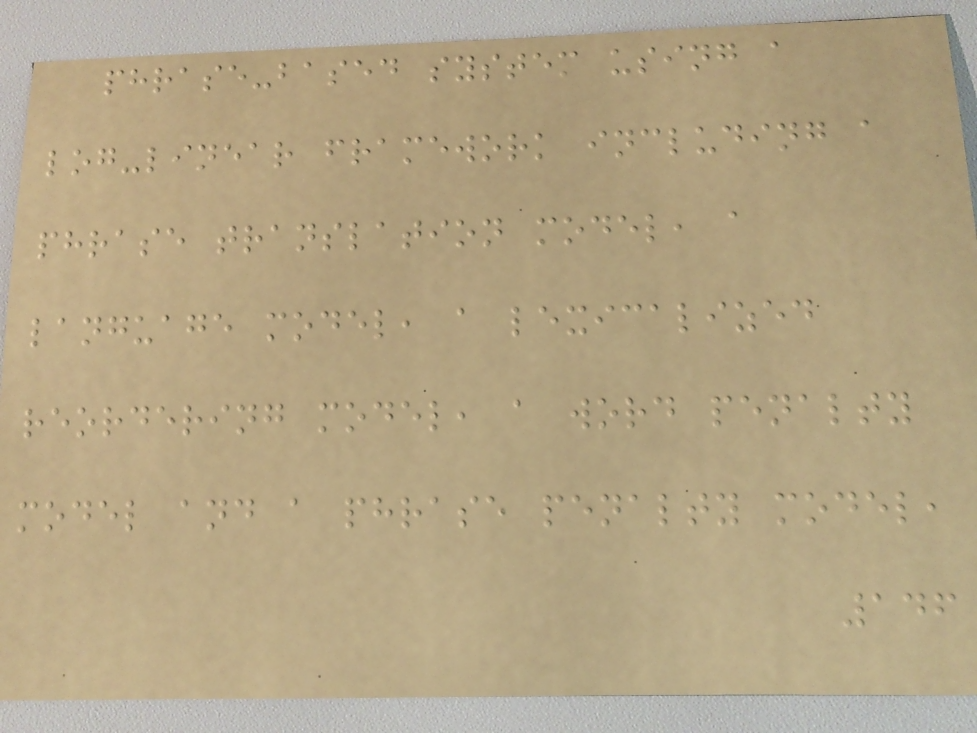phrase-based system using a
log-linear framework including a
phrase translation model, a
language model, a lexicalized
reordering model, a word penalty
model and a phrase penalty model,
146
